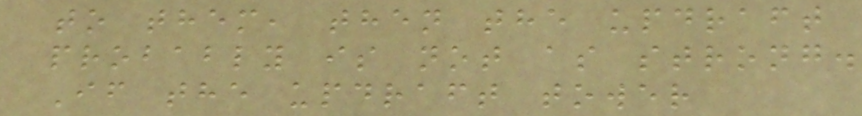to them, then the updraft
probably is not as strong.
If the updraft tower
